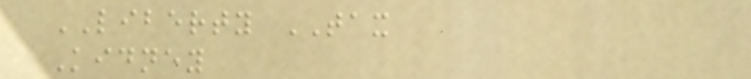LIBERTY TAX
Kidney
